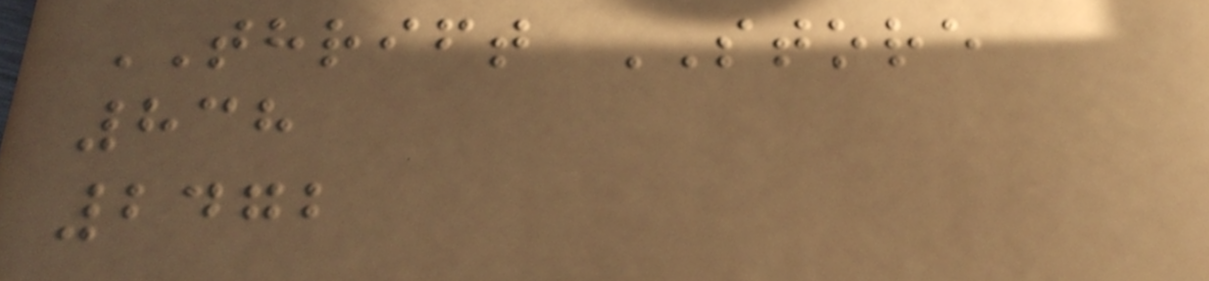THRIFT STORE
838
2472
